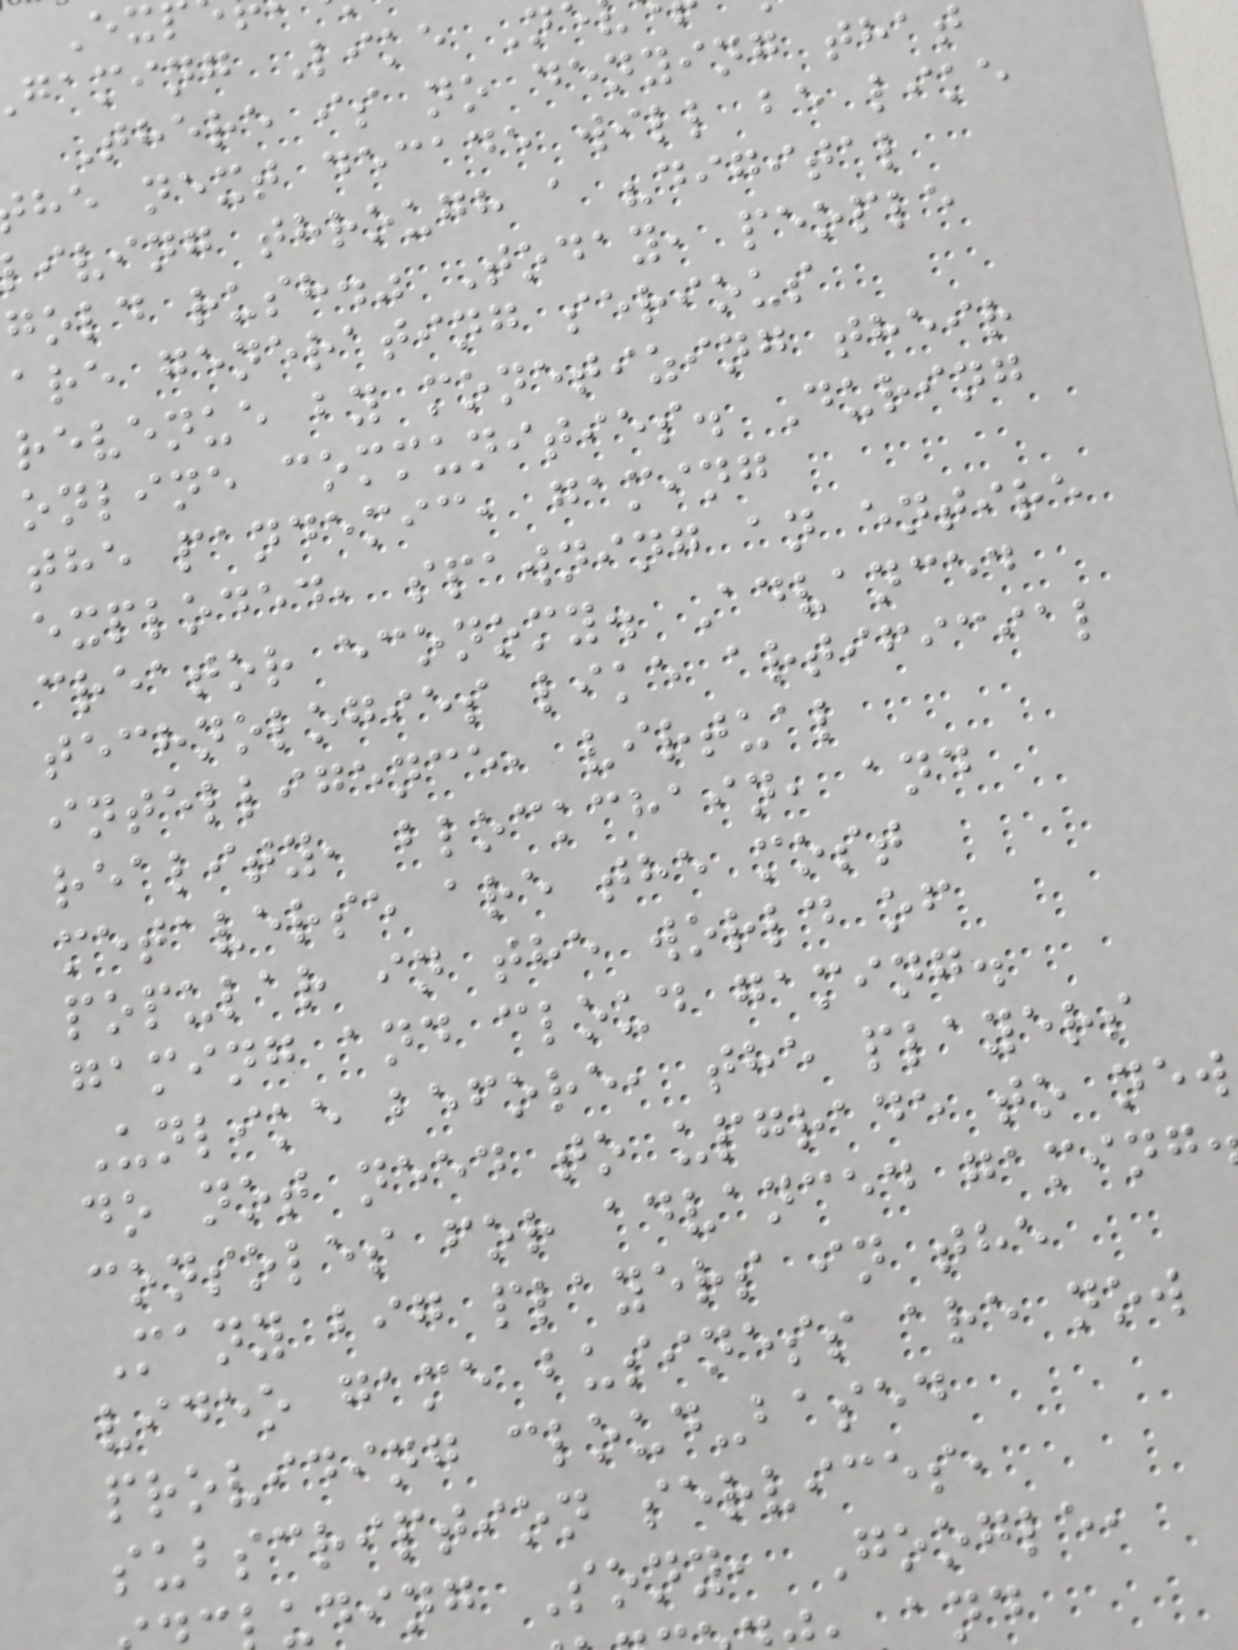gaming Like N
There is no denying that
he next decade will be like
living through a "digital
gold rush." Today, people
are generating serious
revenue by monetizing their
online communities. During
the pandemic, gaming
exploded, spawning an entire
creator economy. Advanced
technologies like artificial
intelligence, virtual
reality, blockchain, and
metaverse are the most
popular in the world of
gaming and cloud gaming.
Unlike before, the players
do not need to upgrade to new
consoles for advanced gaming
Many big players in the
video game business are now
providing cloud-based
subscription services,
uding Sony, Google,
